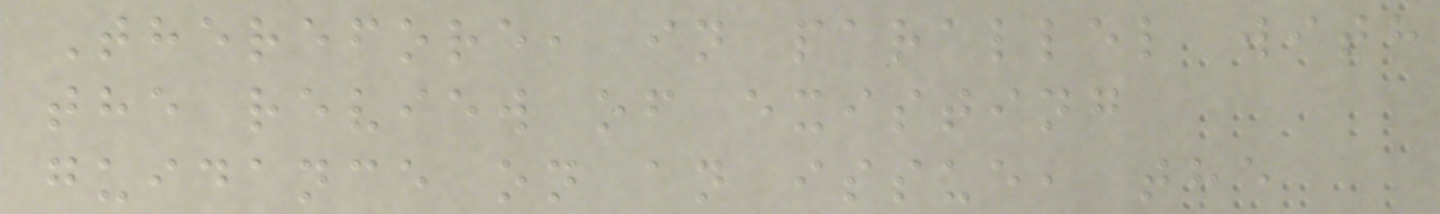Therefore, in parallel with
the review of existing
guidance on an issue, the
